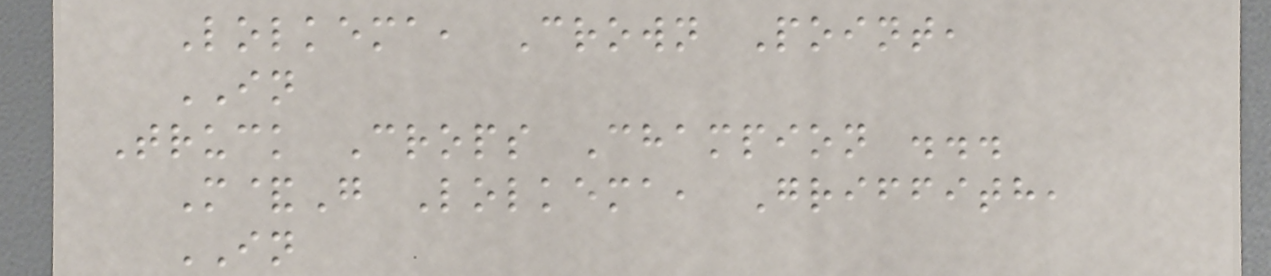Lolkema, Crown Point,
IN
Truck Crops Champion ...
M&G Lolkema, Griffith,
IN
